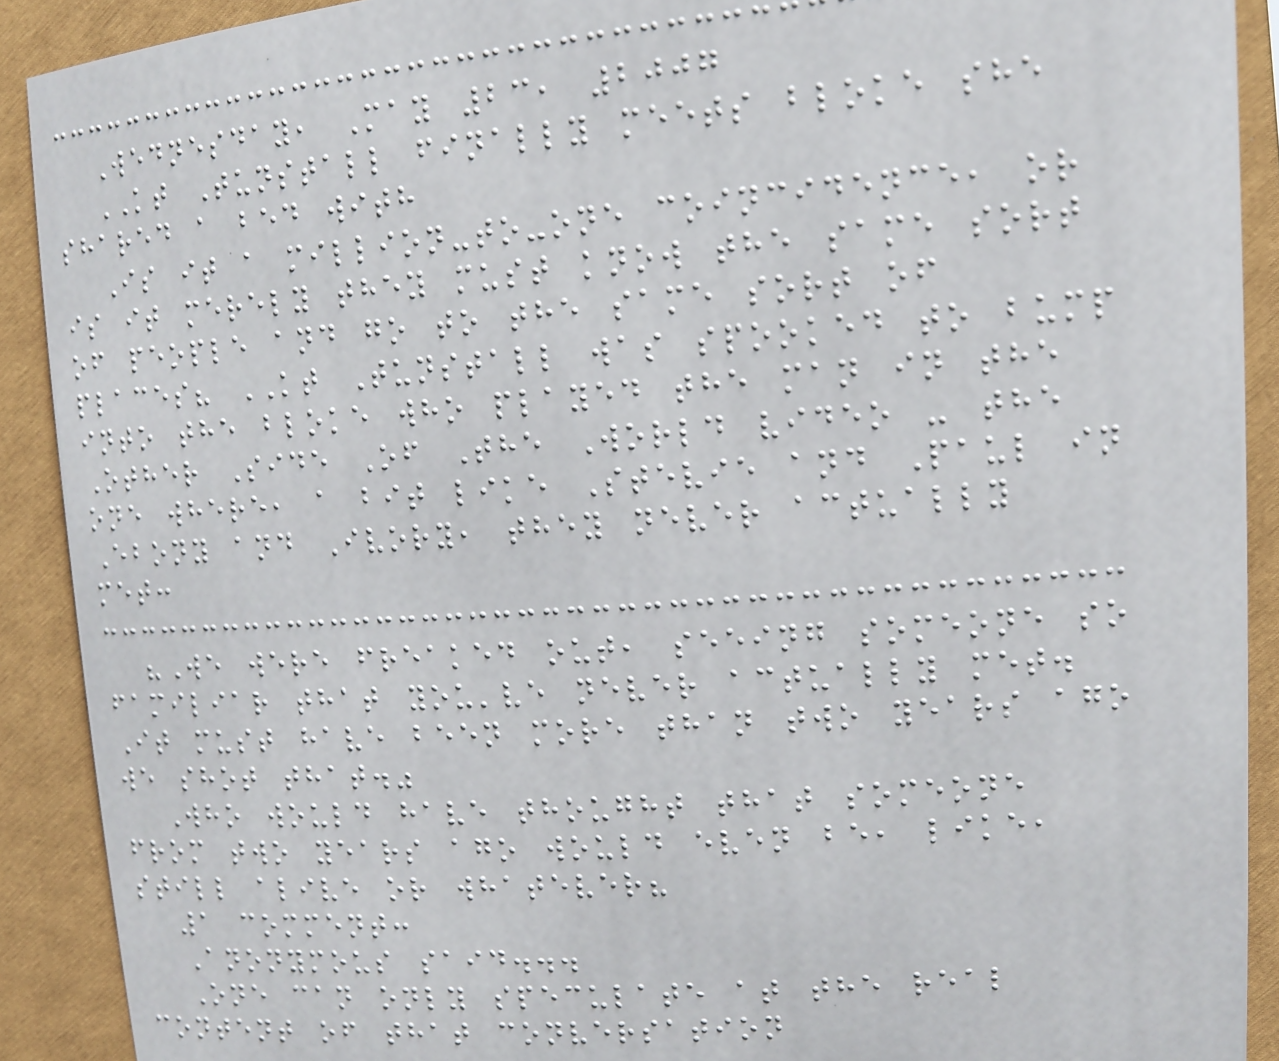Wednesday, May 23, 2007
KT Tunstall finally meets bloke she
shared a bed with
Is it a million-to-one coincidence, or
is it merely they must know the same sort
of people and go to the same sort of
places? KT Tunstall was spooked to bump
into the bloke who played the man in the
Other Side Of The World video - the
one where, a bit like Stevie and Paul in
Ebony and Ivory, they never actually
met:
"We were freaked out, seeing someone so
familiar that you've never actually met.
It must have been more than two years ago
we shot that."
Who would have thought that someone
from two years ago would even be, like,
still alive or whatever?
1 comment:
Anonymous said...
One can only speculate at the real
content of that conversation
